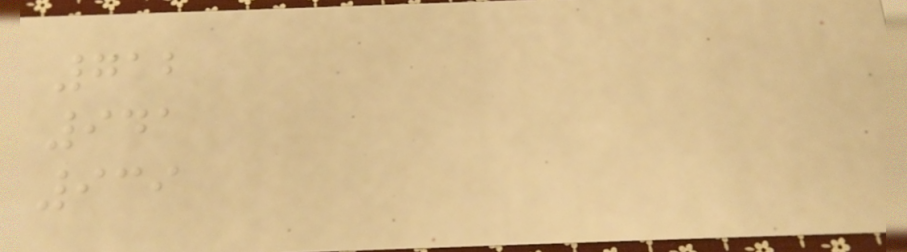712
941
939
